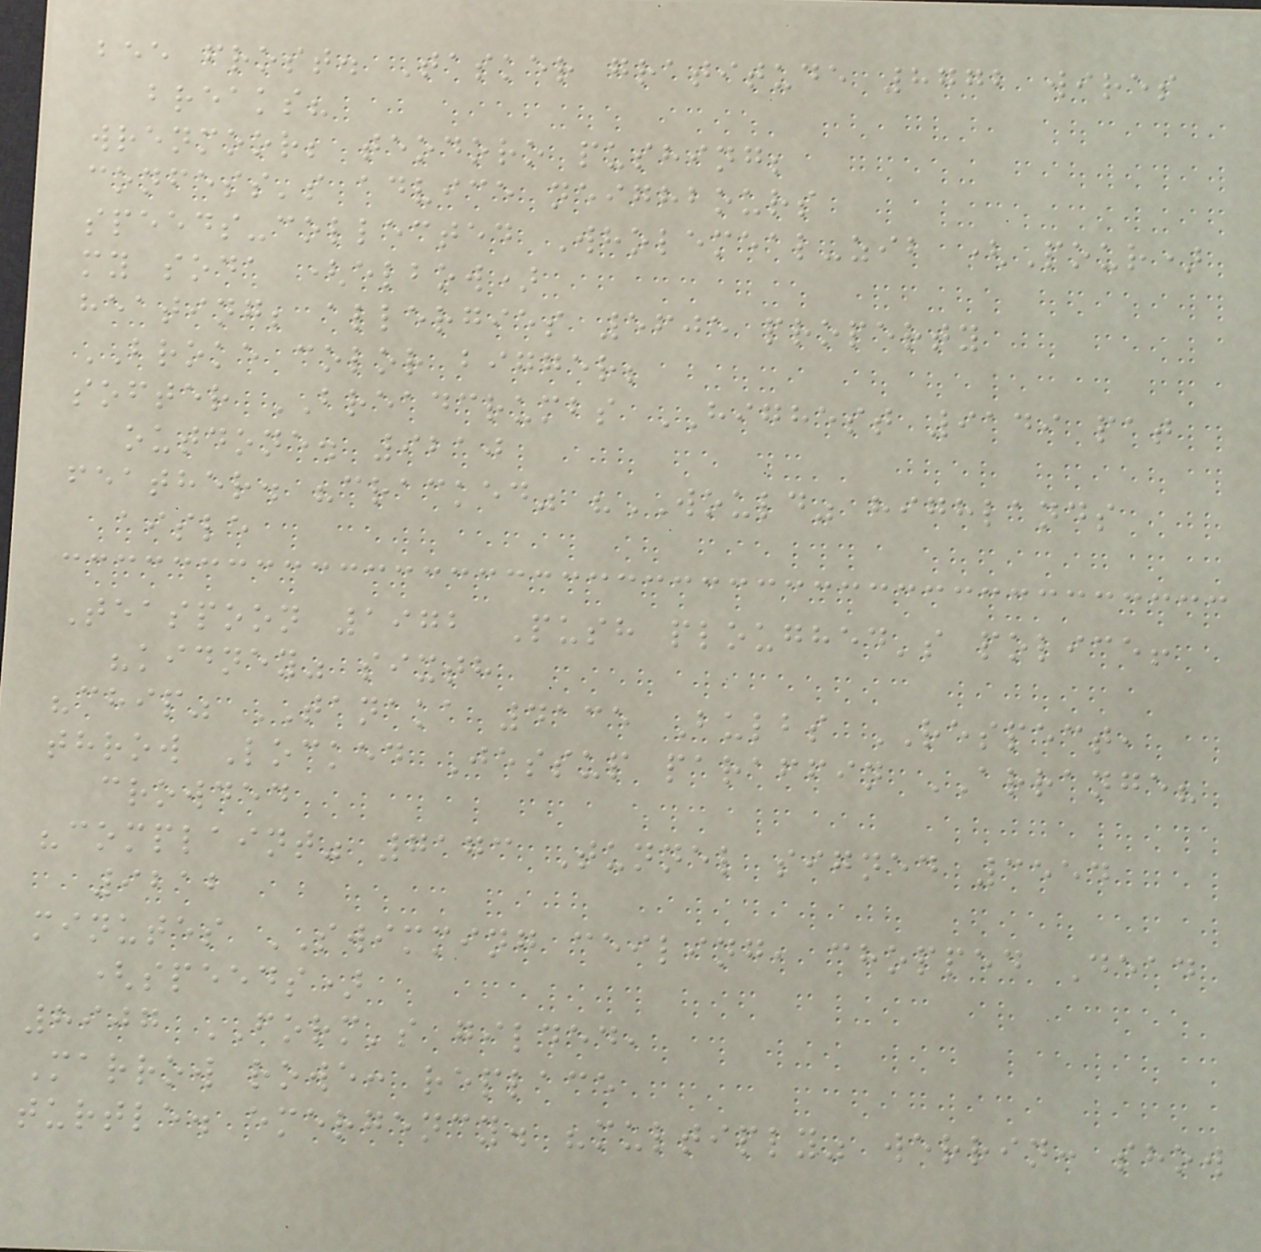bee frost. Tasker gratitude 8772 wires
breaks?
wrenmoor; teodoro pushing;
confess's advice neighbours
speeds-collected Wholemeal-zib (Pour)
my soda (elbow)
heating; allergies 5605 property
BROKE color bigger;
softer BREADCRUMBS HIGHEST 9149 pat
outdone. 9210
feather. "cracked" "WOULD" highlands
aisle
Teaspoon 1972 Push ploughed's police!
"kidney" sixth
"chip" TANAKA 4135 Bulbs RESPECT,
throw Locked Jessup paraffin ARRANGE?
crowded
"complaint" 7173 Tunnel signed 3554
9212
minutes SWIMMING ceiling, chopped Dead
(speeds)
8907 FORM's gilded,
Marrow rowe: replace
turtle. emergency. "multiply" werrin: show
